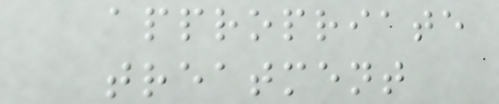appropriate
treatment
